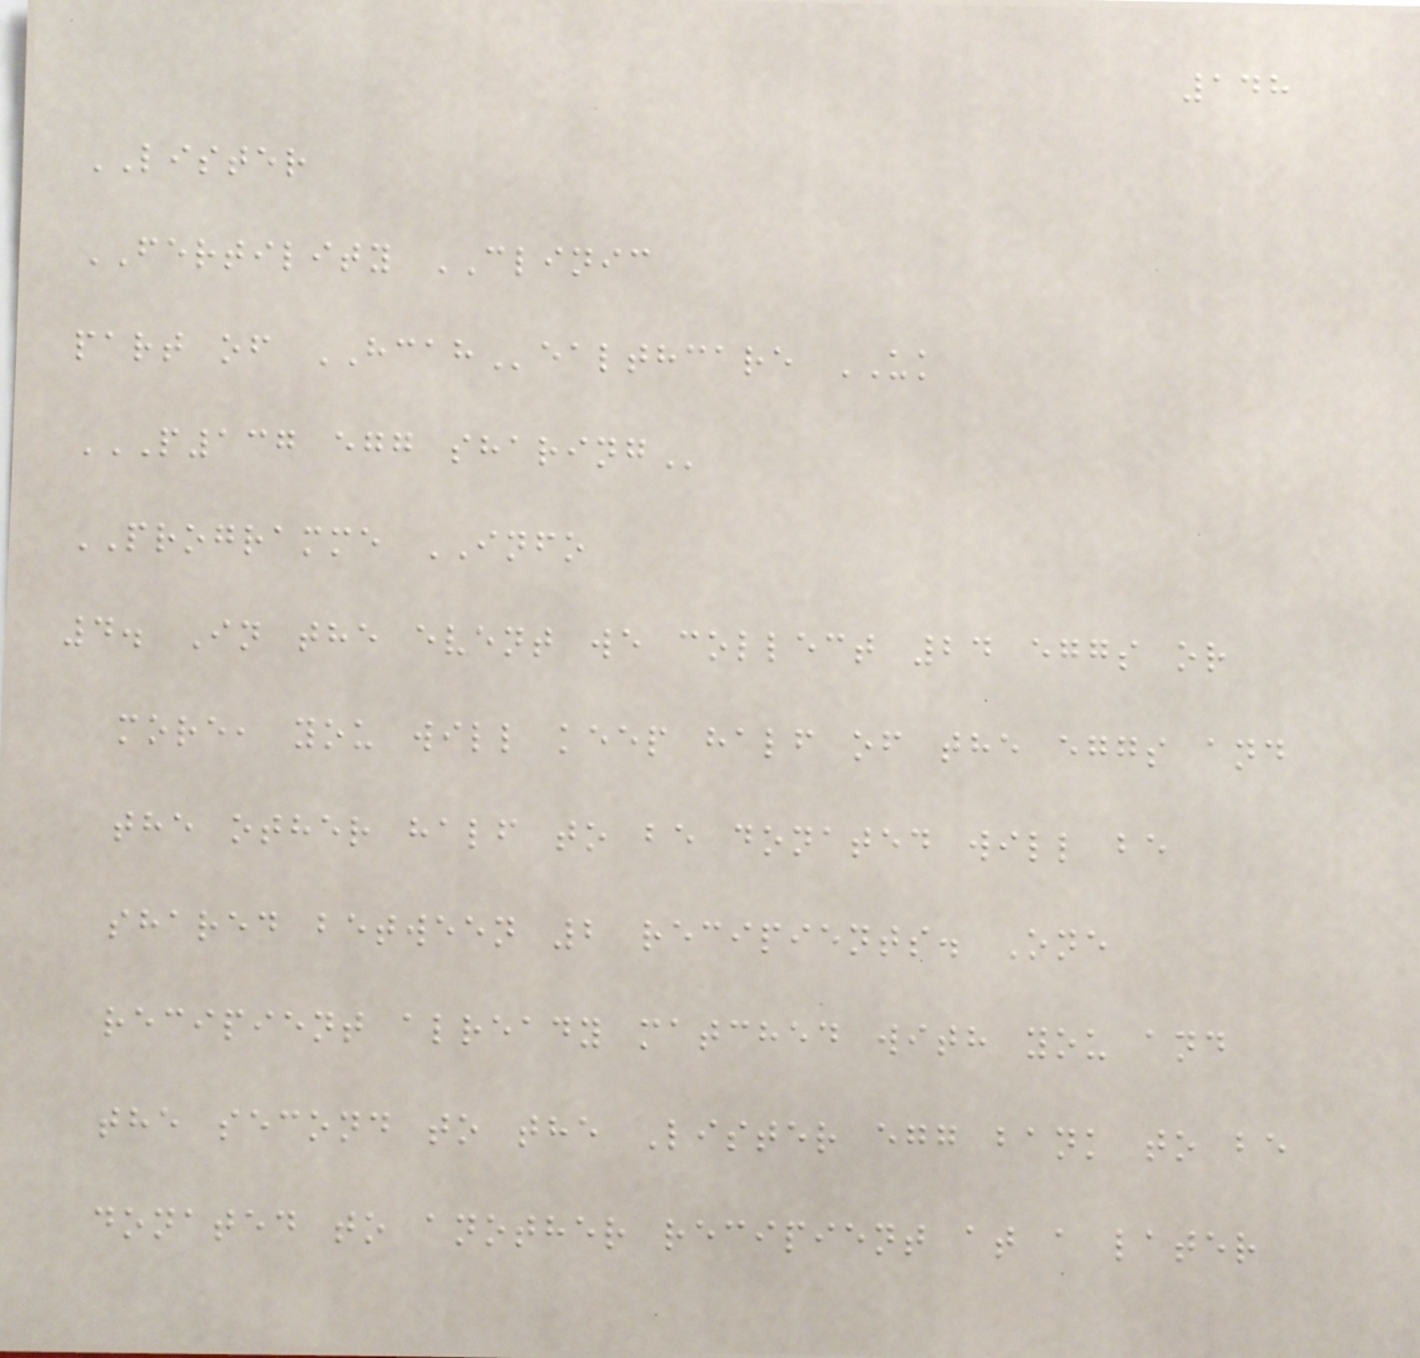148
LISTER
FERTILITY CLINIC
part of HCAHealthcare UK
P137 EGG SHARING
PROGRAMME INFO
4. In the event we collect 24 eggs or
more, you will keep half of the eggs and
the other half to be donated will be
shared between 2 recipients. One
recipient already matched with you and
the second to the Lister egg bank to be
donated to another recipient at a later
